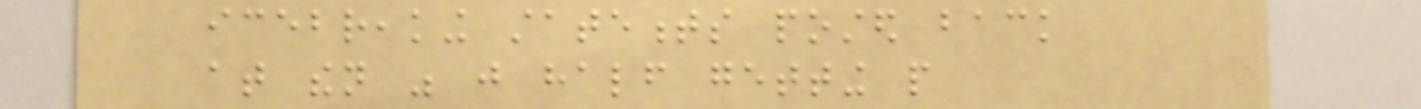icebreaking statements posted back
at then was just half getting people
